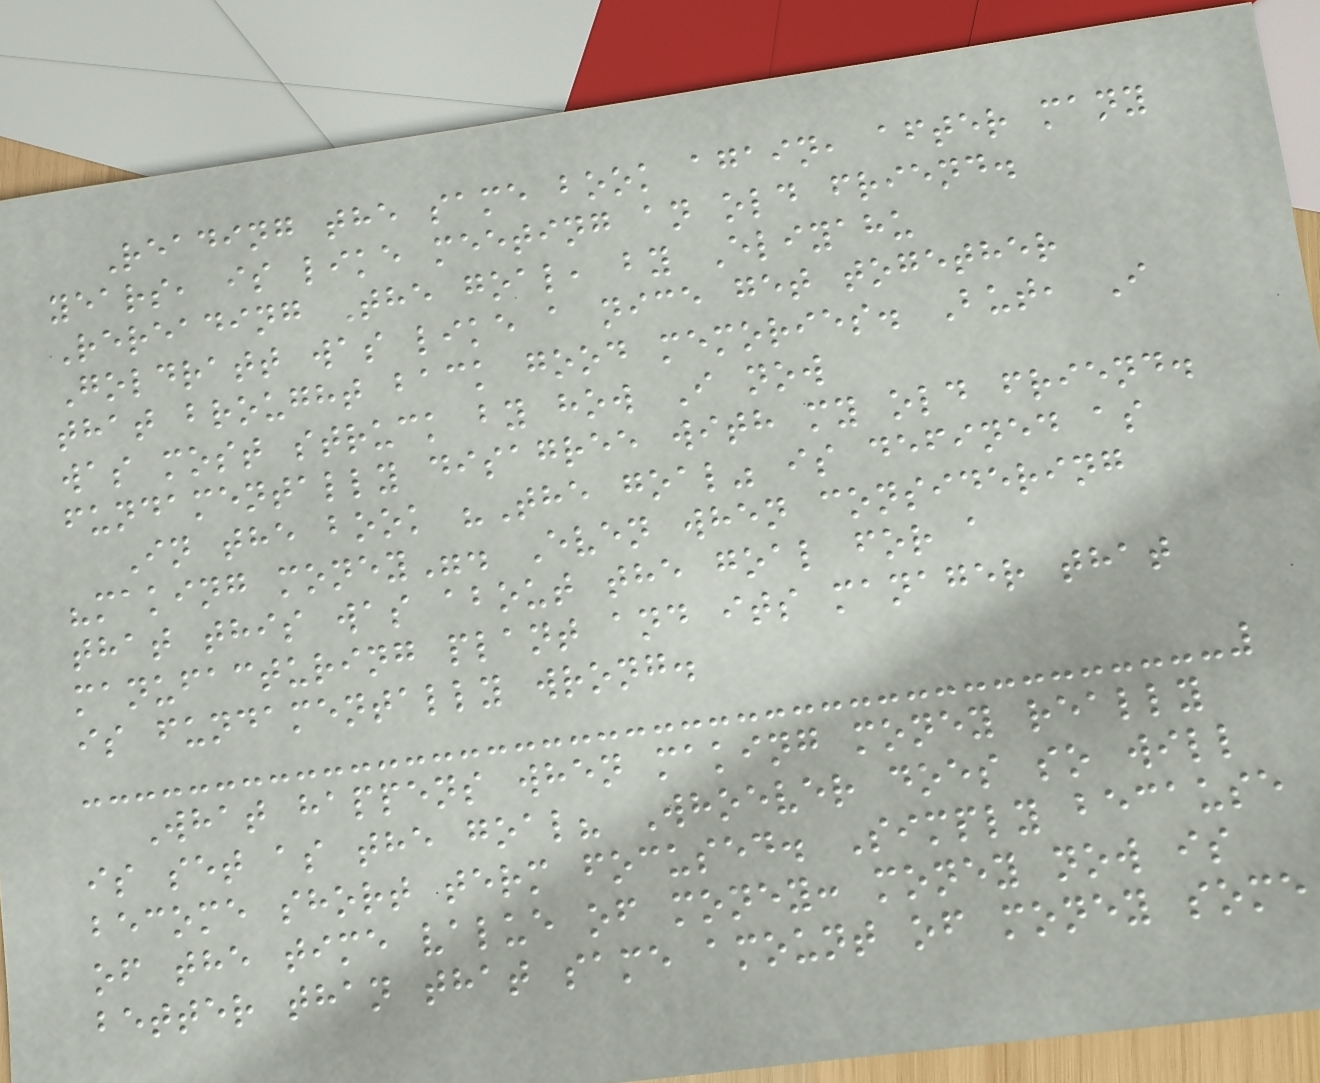Reading the same book again, after many
years, is like meeting an old friend.
Rereading The goal, by Eliyahu
Goldratt was like a nice get together
that brought back good memories. But, I
was most struck by how I now
fundamentally disagree with my old friend.
In the book "The goal" is defined as
"making money". Even when considering
that this was about the goal for a
manufacturing plant and its manager that
is fundamentally wrong.
What happens when making money really
is set as the goal? Whoever does so will
become short term focused. Simply because
of the time value of money: money now is
better than that same amount of money some
